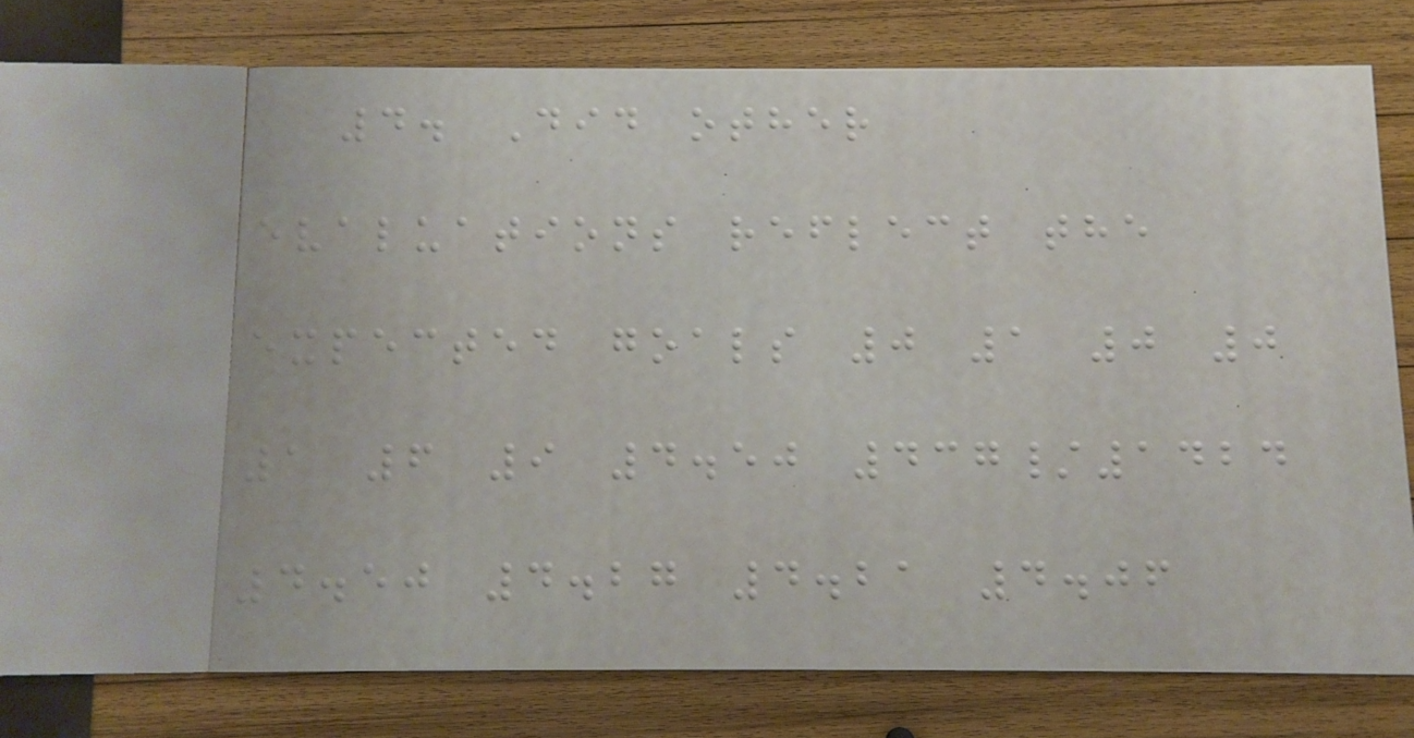4. Did other
evaluations reflect the
expected goals 0 1 0 0
1 6 9 4.50 437/1424
4.50 4.27 4.21 4.06
